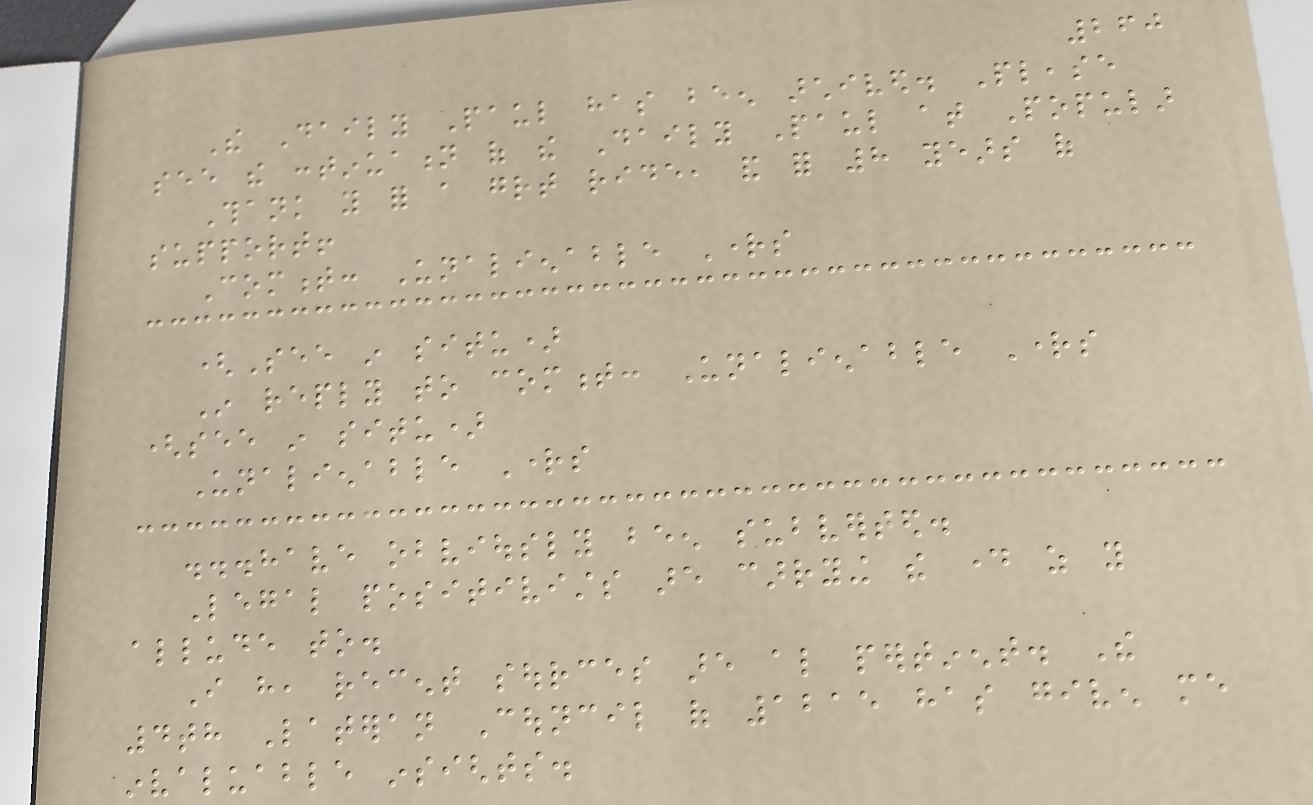260
The Daily Paul has been archived. Please
see the continuation of the Daily Paul at Popular
Thank you for a great ride, and for 8 years of
support!
Comment: Unalienable Rights
(See in situ)
In reply to comment: Unalienable Rights
(see in situ)
Unalienable Rights
...have obviously been subverted.
Legal positivists are carrying the day as you
allude to.
I have, recent sources are also pertinent. The
4th Lateran Council of 1215 has given me
invaluable insights.
